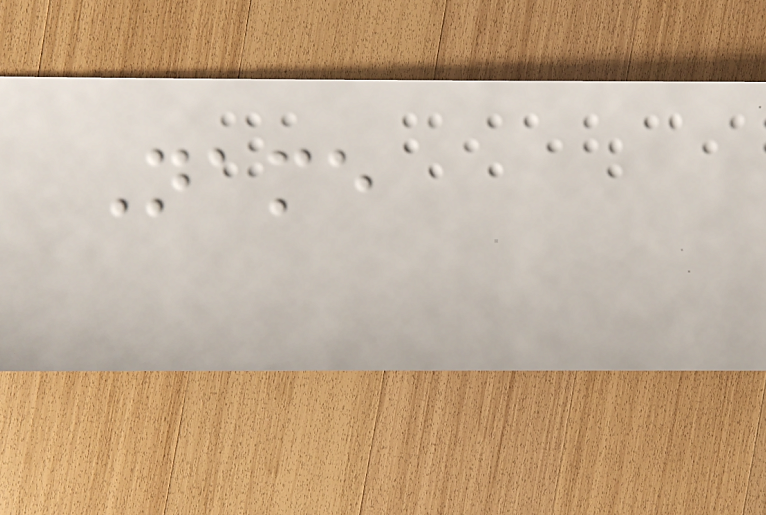Name
